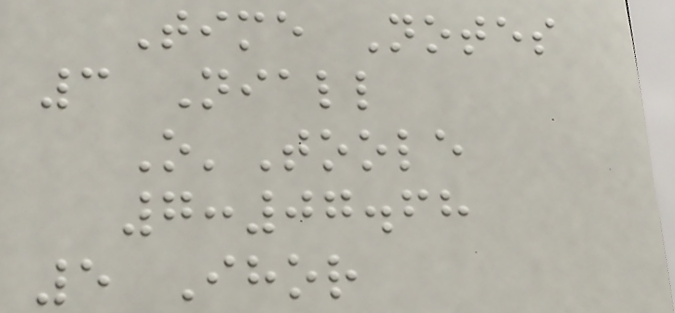Time Notes
3 Niall
O'Toole
7:07.68
5 Ihor
